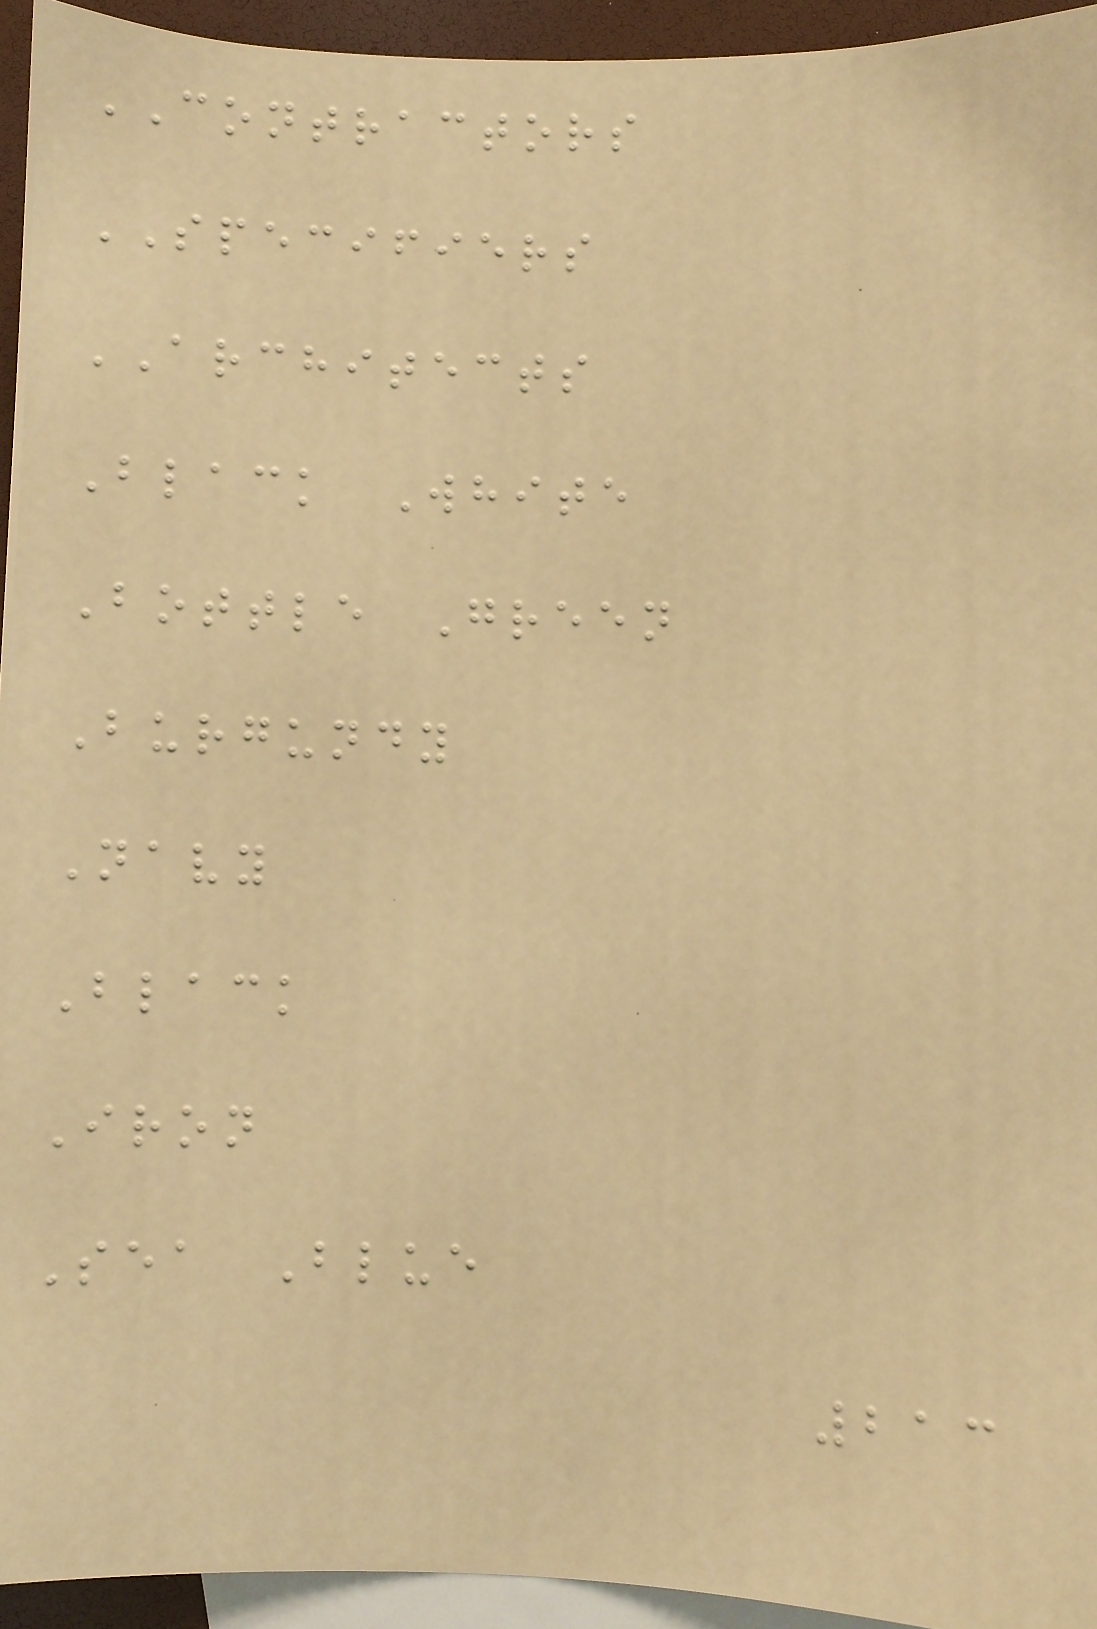CONTRACTORS
SPECIFIERS
ARCHITECTS
Black White
Bottle Green
Burgundy
Navy
Black
Iron
Sea Blue
213
